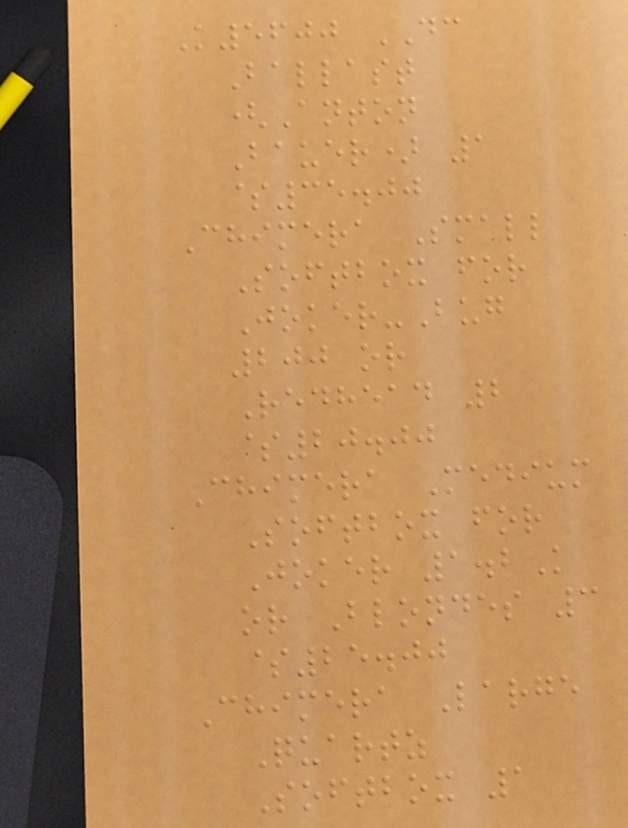K5600 DC
Ballast
(Anton
Bauer) 1
$35.00
Chimera Small
Softbox for
Joker-Bug
200 or
Redhead 2
$20.00
Chimera Medium
Softbox for
Joker 1.2K
or Blondes 3
$25.00
Chimera Large
Quartz
Softbox 1
